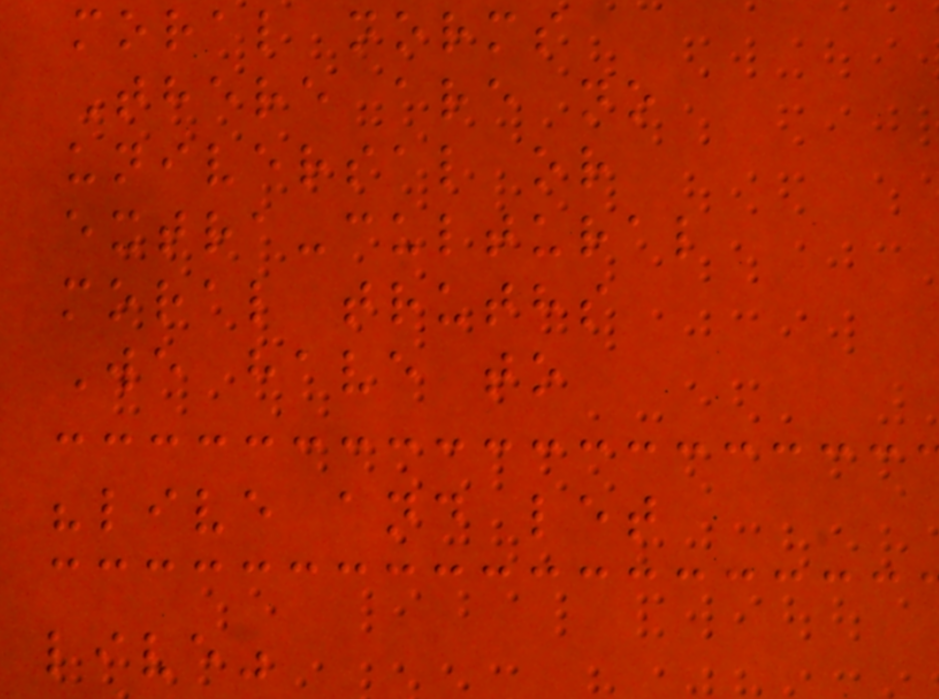moral norms
There are no
universal or
extra-cultural
moral truths
We have to
"live and let
live"
